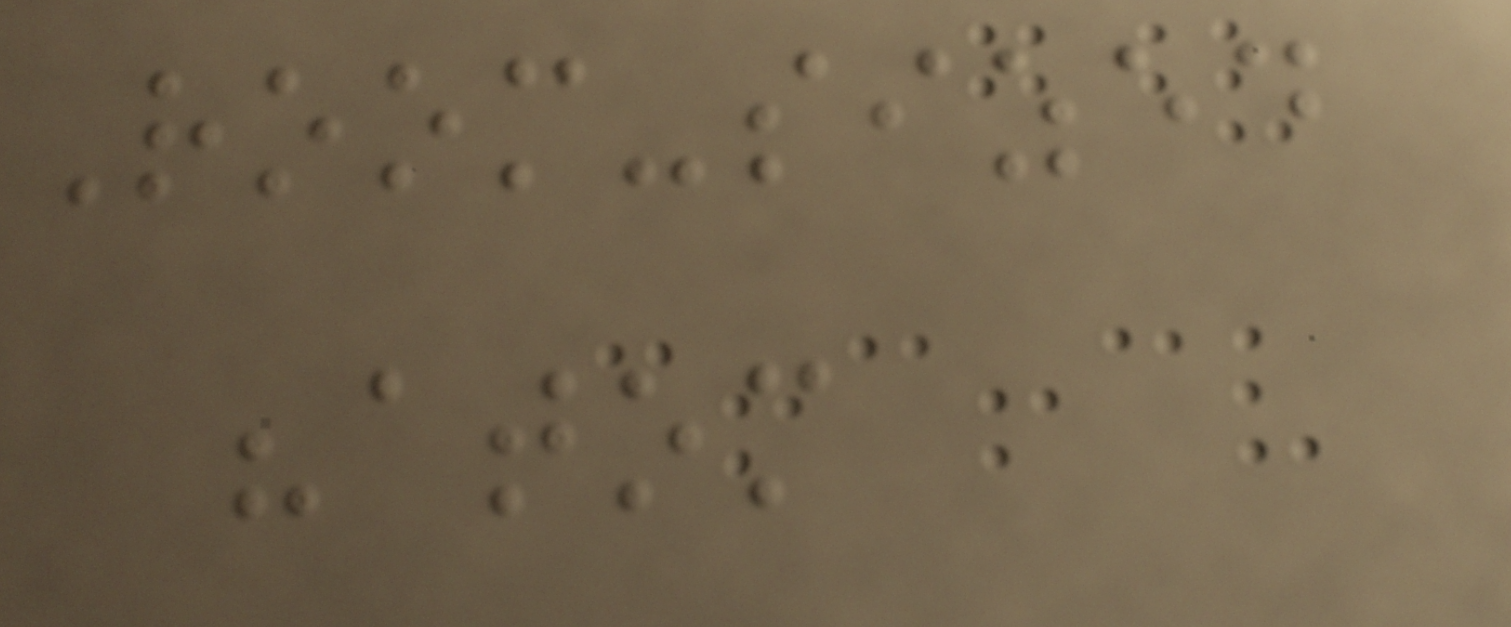Room-sized
"atom
